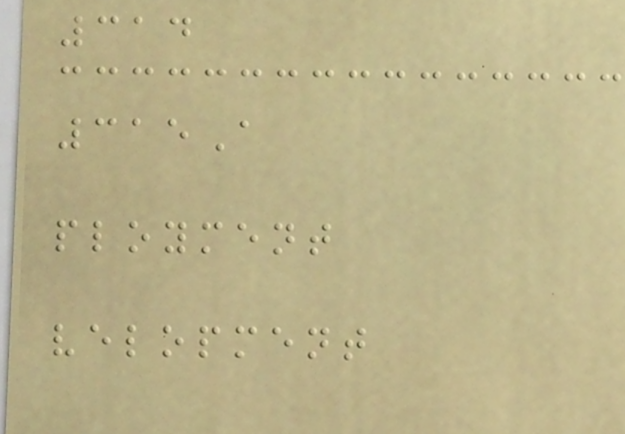314
315A
ployment
velopment
